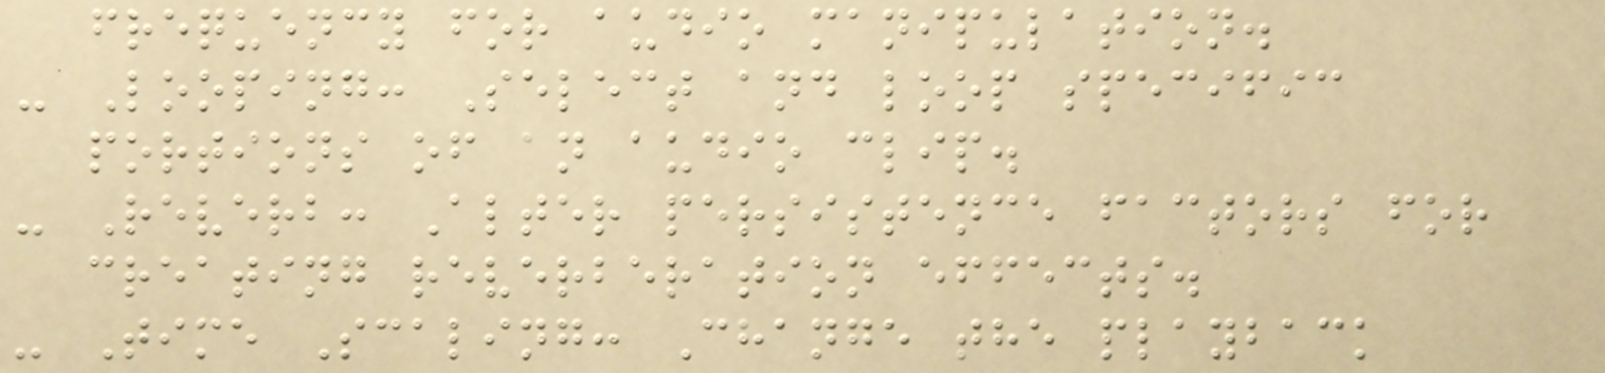frequency for audio manipulation.
- Looping: Select and loop specific
portions of an audio clip.
- Reverb: Alter persistence factors for
creating reverberation effects.
- Time Scaling: Change the playback
